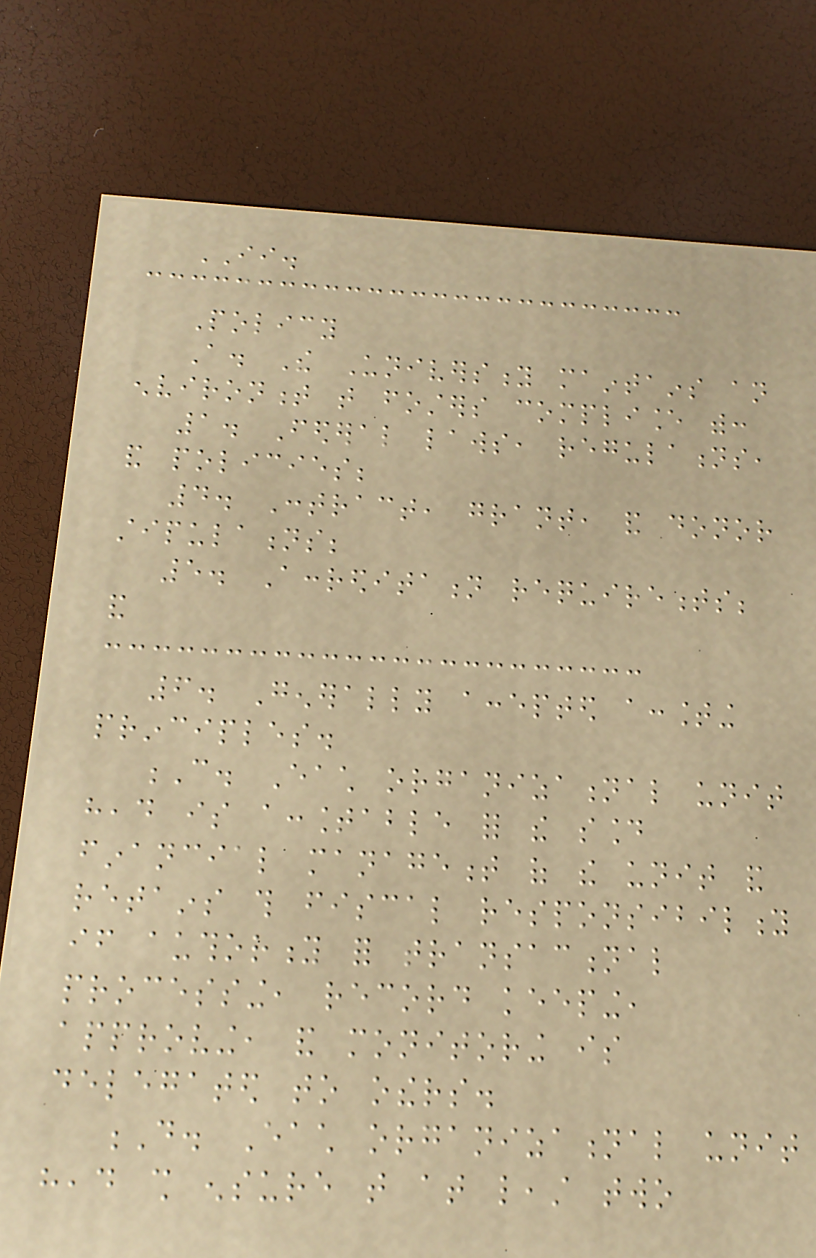II.
Policy
A. The University maintains an
environment that fosters compliance with:
1. Federal laws, regulations,
and policies;
4. Contract, grant, and donor
stipulations;
5. Accreditation requirements;
and
6. Generally accepted accounting
principles.
C. Each organizational unit
head is accountable for the sound
financial management of the unit and
retains this fiscal responsibility
if authority for transactional
processing, record keeping,
approving, and monitoring is
delegated to others.
D. Each organizational unit
head shall ensure that at least two
